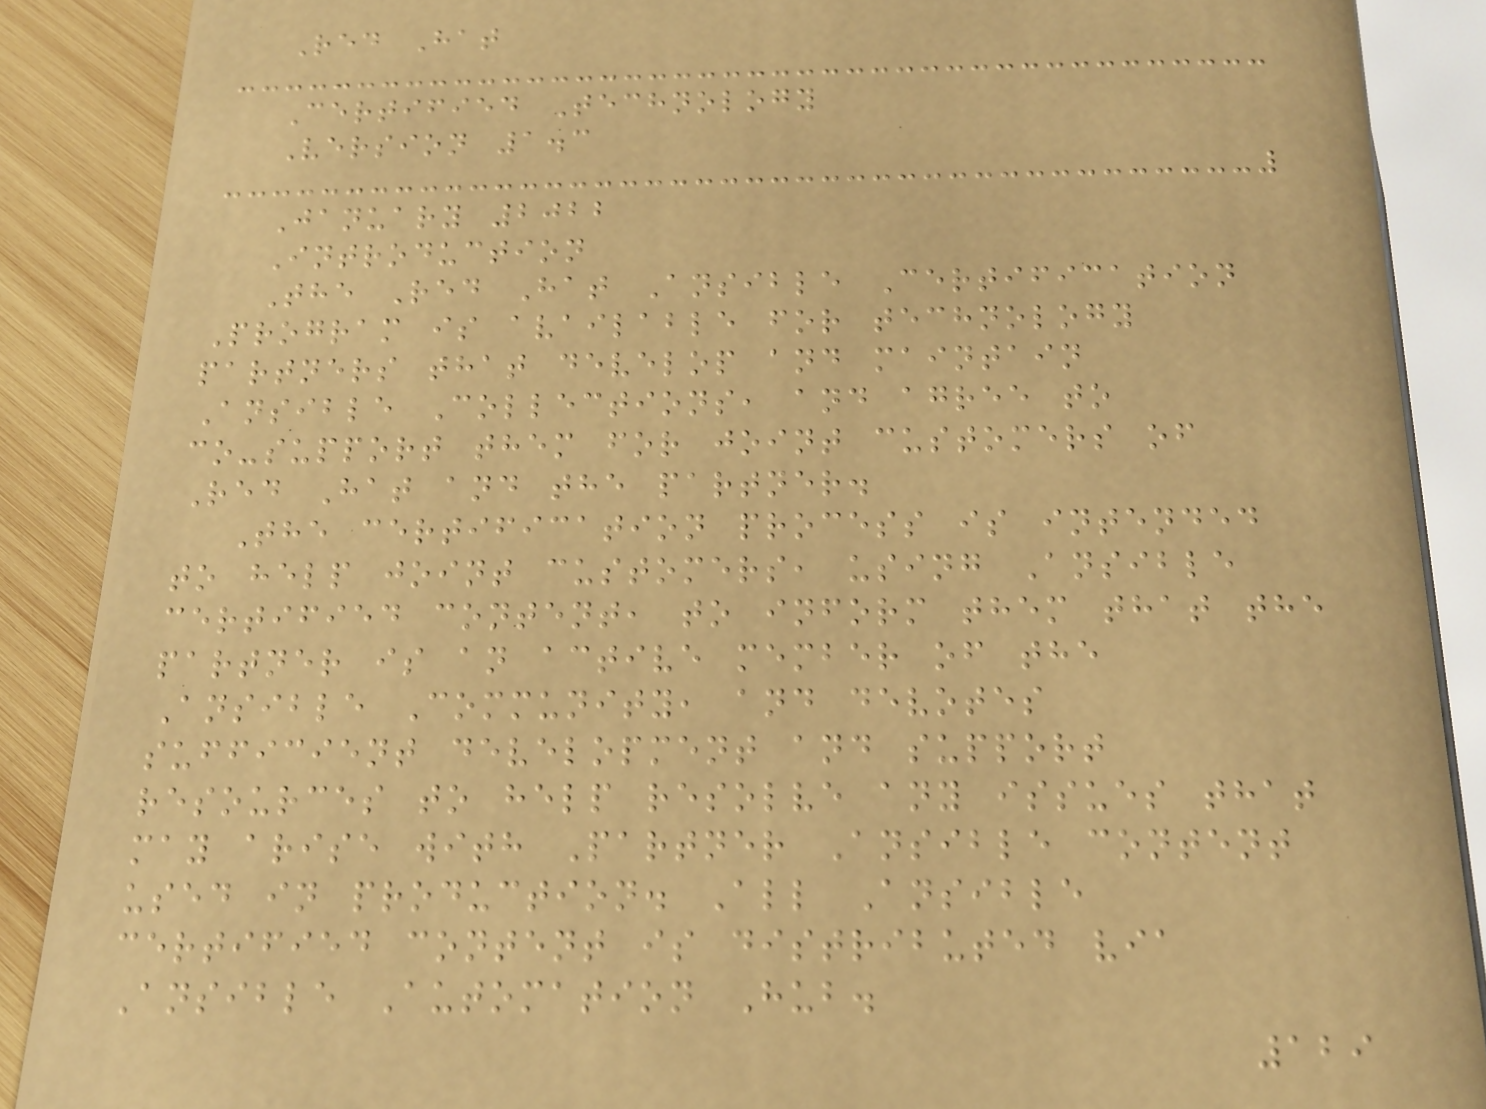Red Hat
Certified Technology
Version 1.3
January 2022
Introduction
The Red Hat Ansible Certification
Program is available for technology
partners that develop and maintain
Ansible Collections, and agree to
co-support them for joint customers of
Red Hat and the partner.
The certification process is intended
to help joint customers, using Ansible
certified content, to inform them that the
partner is an active member of the
Ansible Community, and devotes
sufficient development and support
resources to help resolve any issues that
may arise with Partner Ansible content
used in production. All Ansible
certified content is distributed via
Ansible Automation Hub.
129
